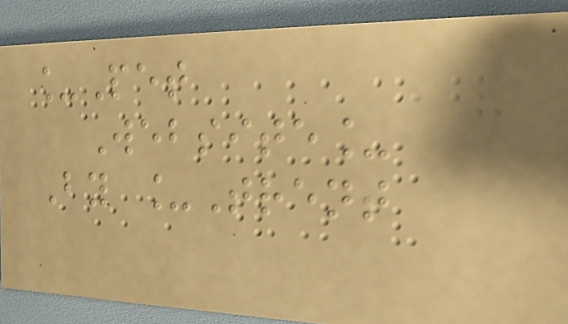_Pet
Website_
By _Trent
